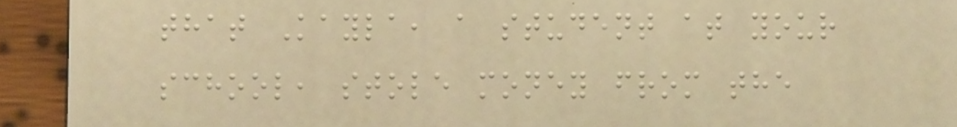that Kayla, a student at your
school, stole money from the
